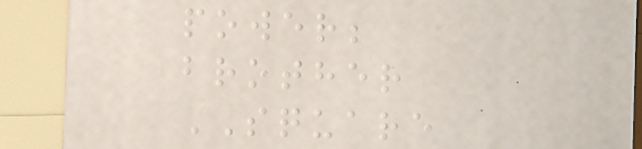power;
brother
SQUARE
